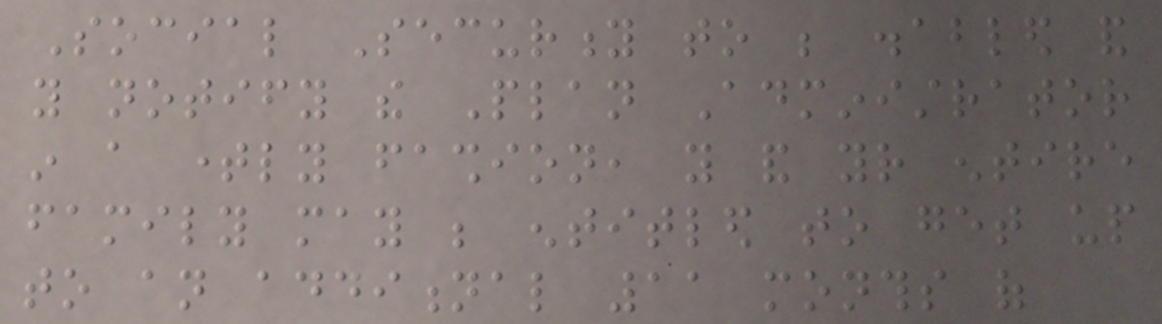Social Security to be disabled and
you notify the Plan Administrator
in a timely fashion, you and your entire
family may be entitled to get up
to an additional 11 months of
